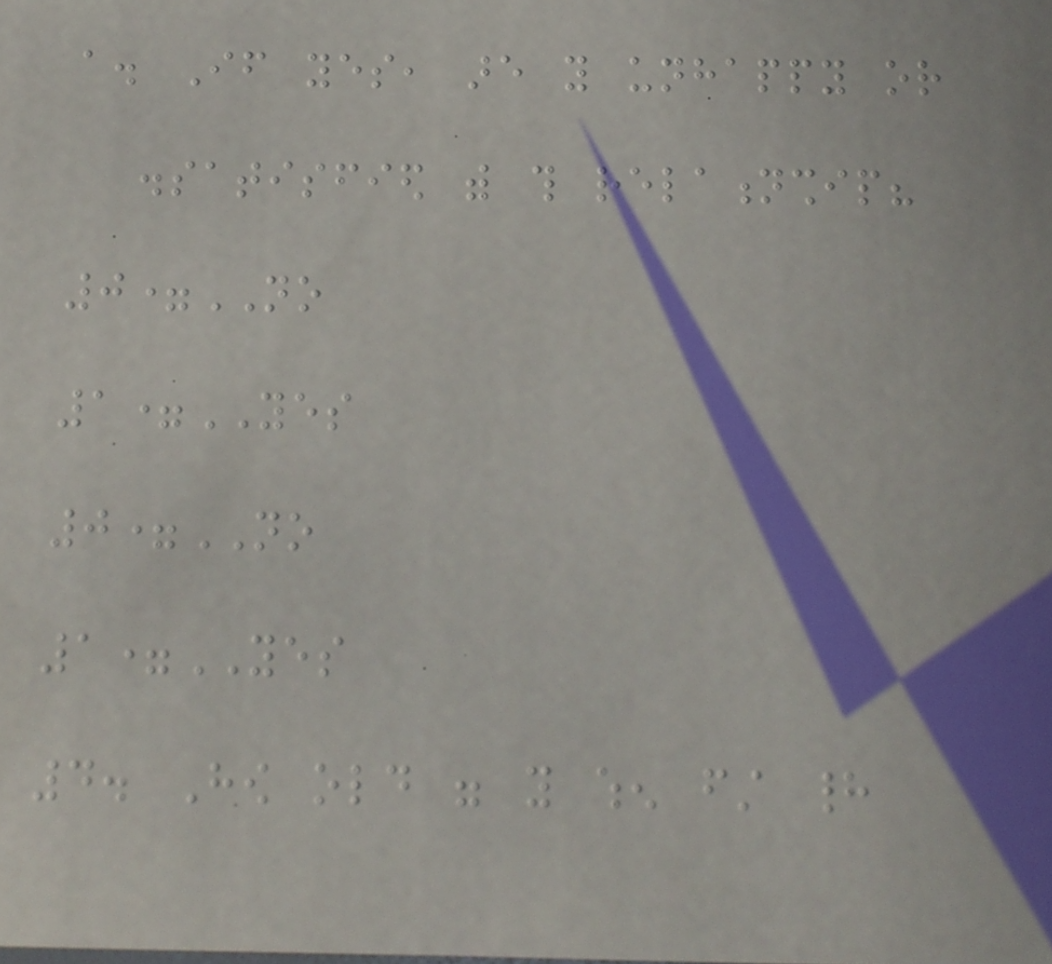a. If yes, are you unhappy or
dissatisfied with this relationship?
0=NO
1=YES
0=NO
1=YES
4. How old were you when first had
